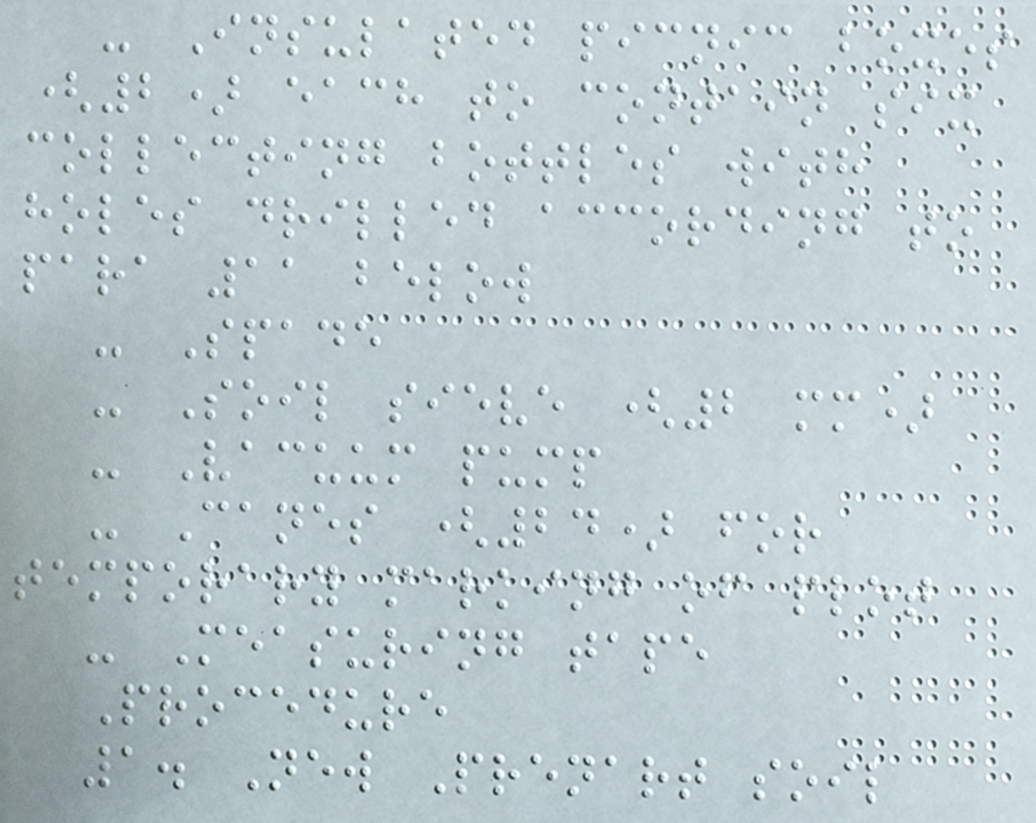- Insulated picnic boxes
(2) each to contain six
collecting bottles with
holes drilled according to
para 11 below
- Spade
- Soil sieve (2 mm)
- Vacuum pump
- Canes (24) for
temporary marking of plot
- Measuring tape
Procedure
1. New Prenart soil
